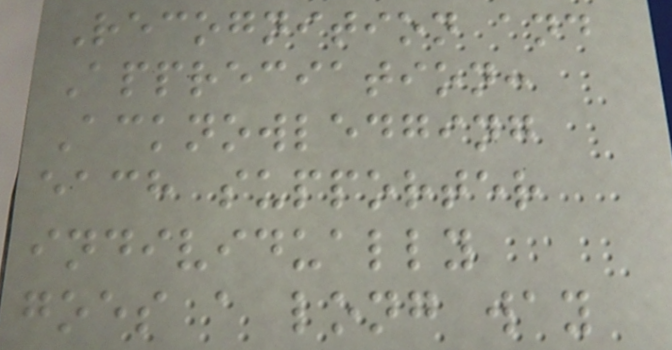Recognition and
Appreciation:
Acknowledging
each supporter
individually
goes a long way
